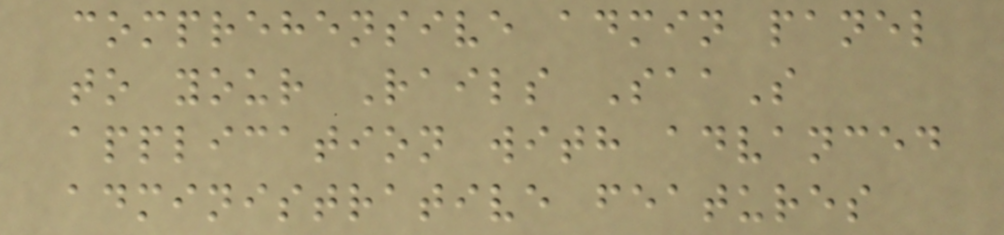comprehensive admin panel
to your Rails SaaS
application with advanced
administrative features
